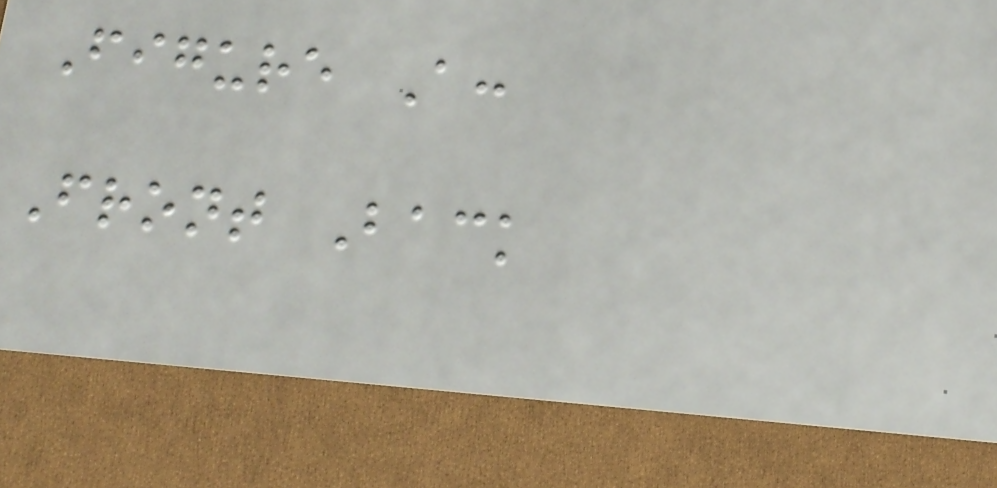Figure A:
Front Back
